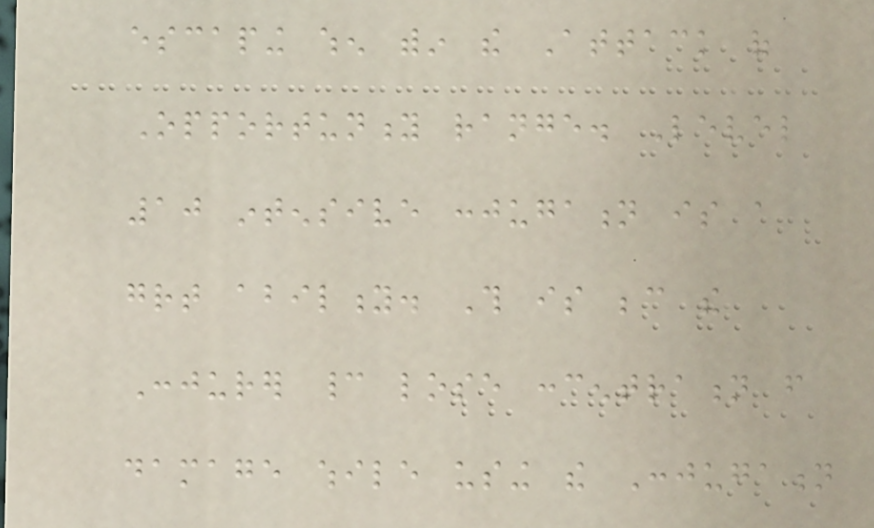escaping when within the Attack of
Opportunity range. Level
10 intensive conjugation is a
great ability. This is because the
Conjurer cannot lose concentration from
damage while using the Conjugation
